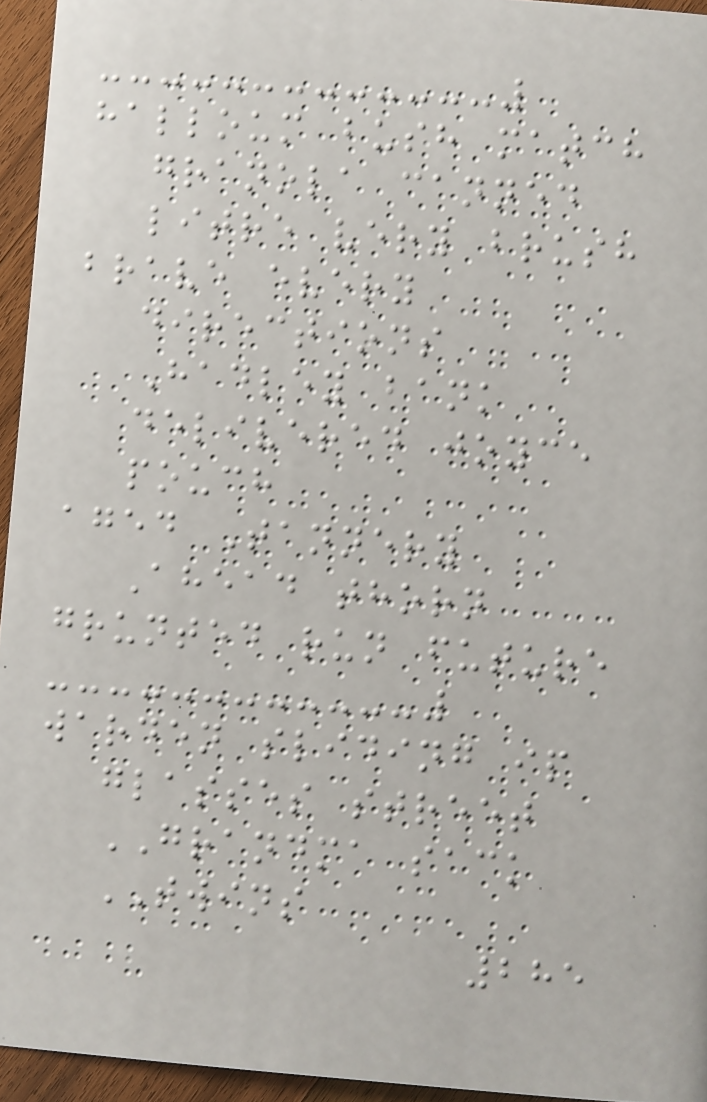halloum bush match
granola canned
litre very brush
brave every
directions
Hadley bank
delivered joyce
pouch
aged Tannery
Ahead thorn
grunted run future
warden sliding ip
glasses street
GRANDMA sack
TWINS
285
